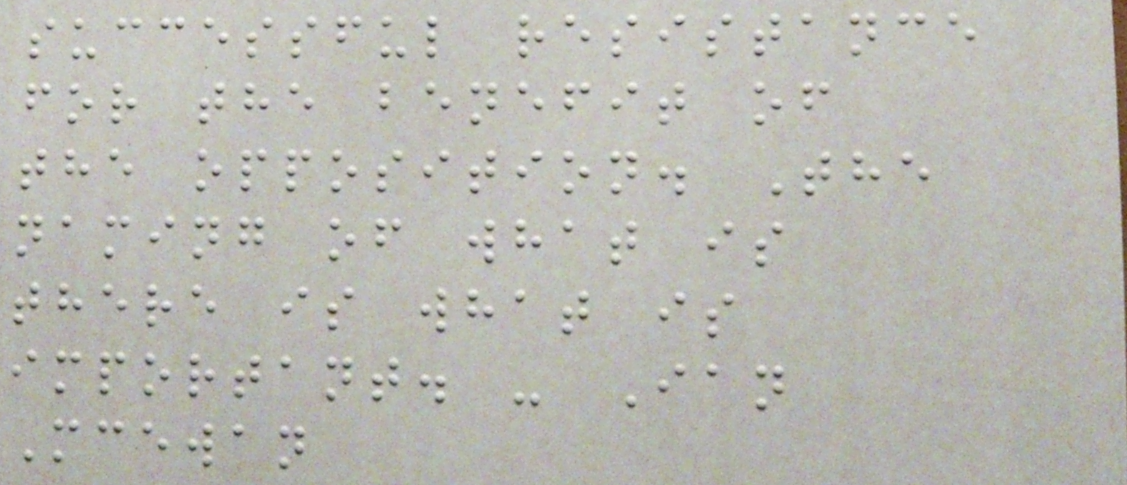successful resistance
for the benefit of
the opposition. The
naming of what is
there is what is
important. - Ian
Mcewan
